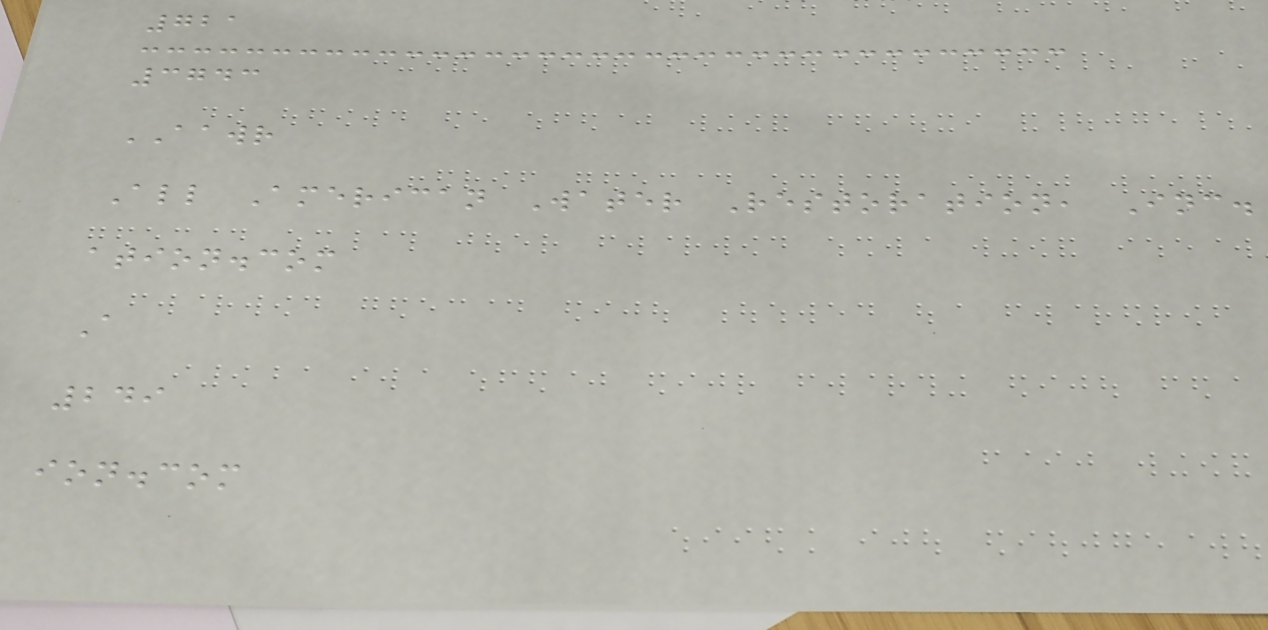721
3743
AAWR
All American Water Restoration, Inc.
ation.com
A
249
ion.com
